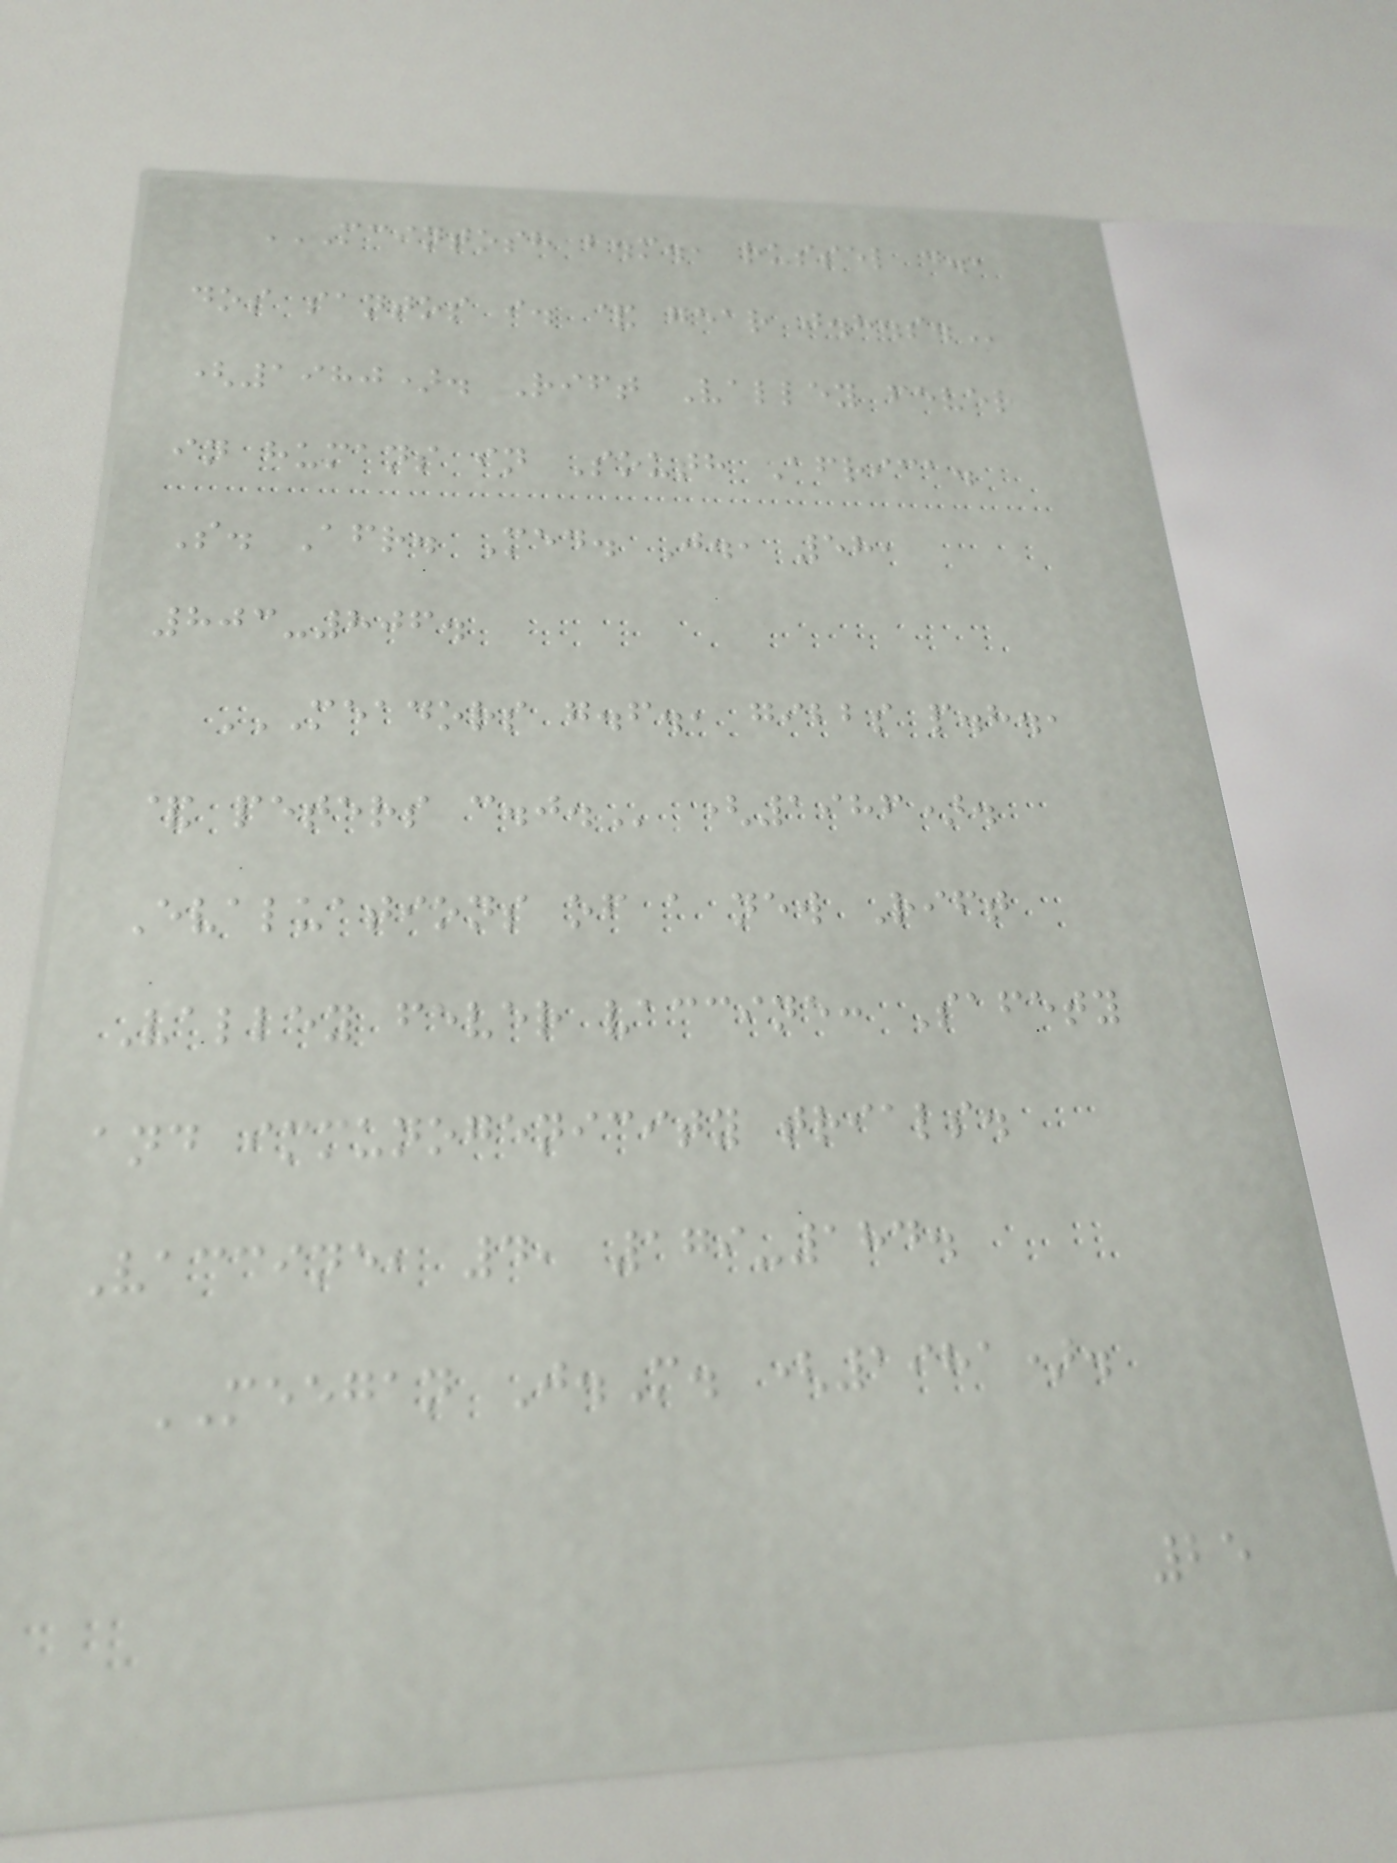MCINTOSH B.M., RUSSEL D.,
DOS SANTOS I. & GEAR J.H.S.
(1980). Rift Valley fever
in humans in South Africa.
S. Afr. Med. J., 58,
803-806.
MEADORS G.F., GIBBS P.H.,
& PETERS C.J. (1986).
Evaluations of a new Rift
Valley fever vaccine: Safety
and immunogenicity trials.
Vaccine, 4, 179-184.
MEEGAN J.M. (1981).
25
